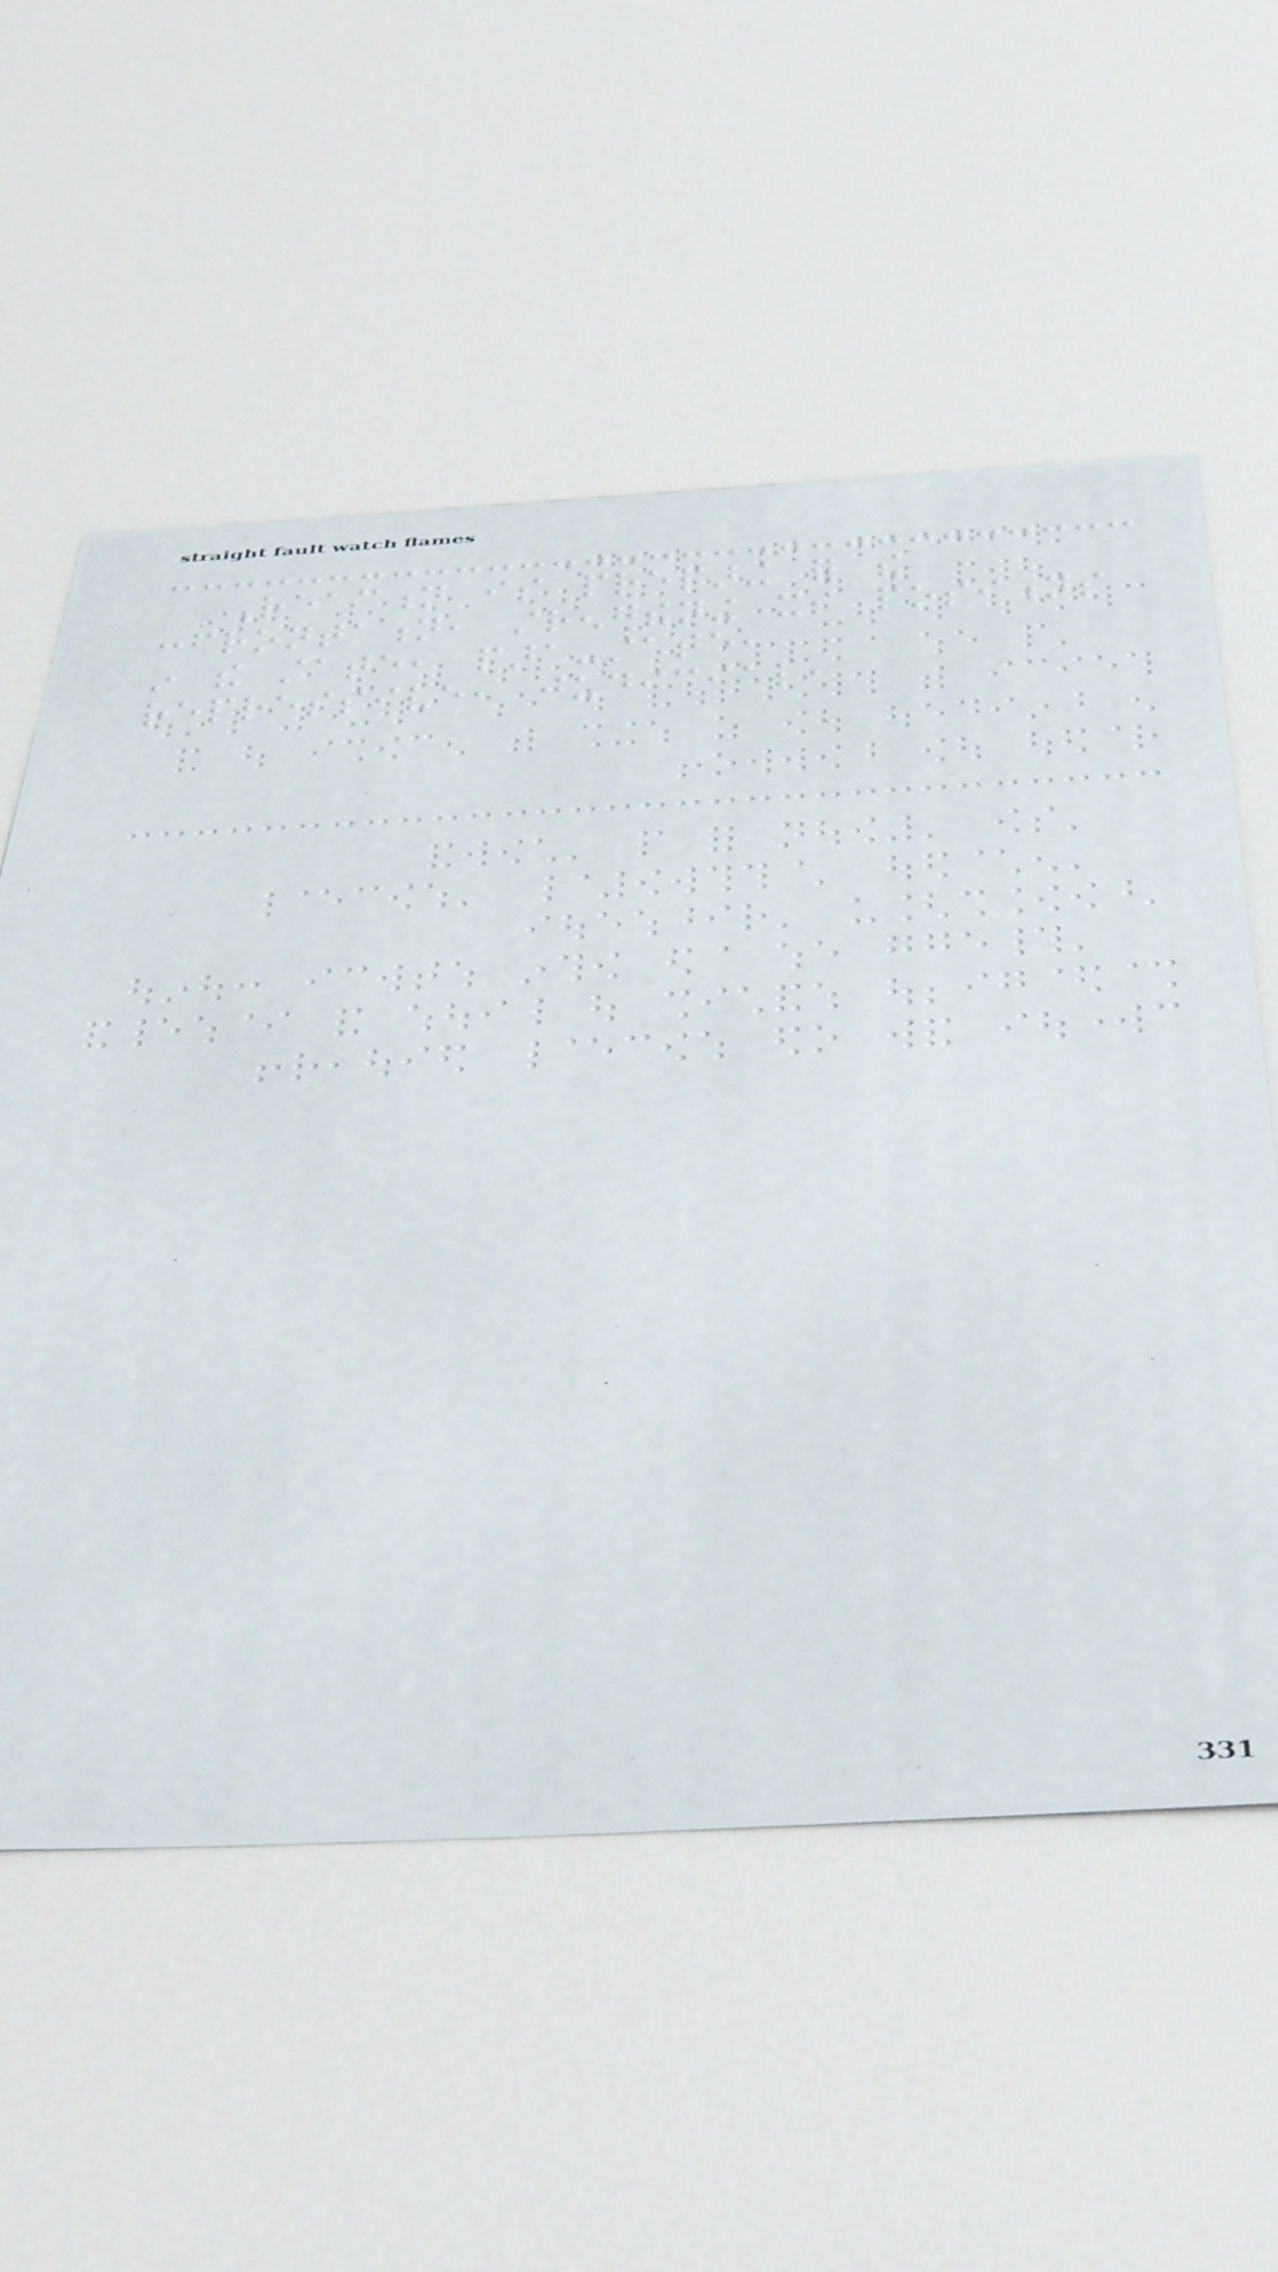Reaction is preparing for the
confrontation, strengthening its positions
in the state, para-state,
repressive, judicial,
